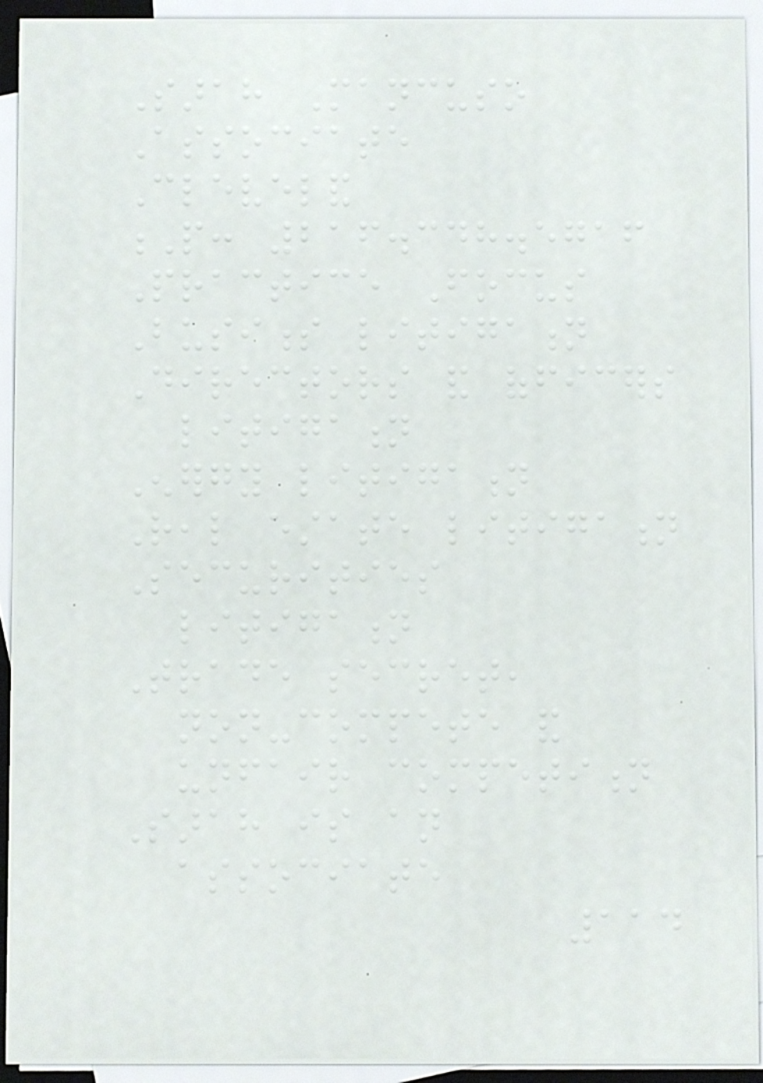Sarah Mancuso
Associate
Cleveland
P: 216.348.5716
Practice Focus
Business litigation
Directors and officers
litigation
Energy litigation
Real estate litigation
Securities
litigation
Trade secret,
non-compete and
unfair competition
Sarah is an
associate
114
